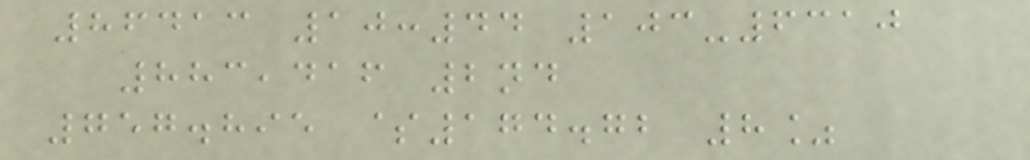86413 10:44 103-6310
883,416 2nd
757.895 $174.72 8%
